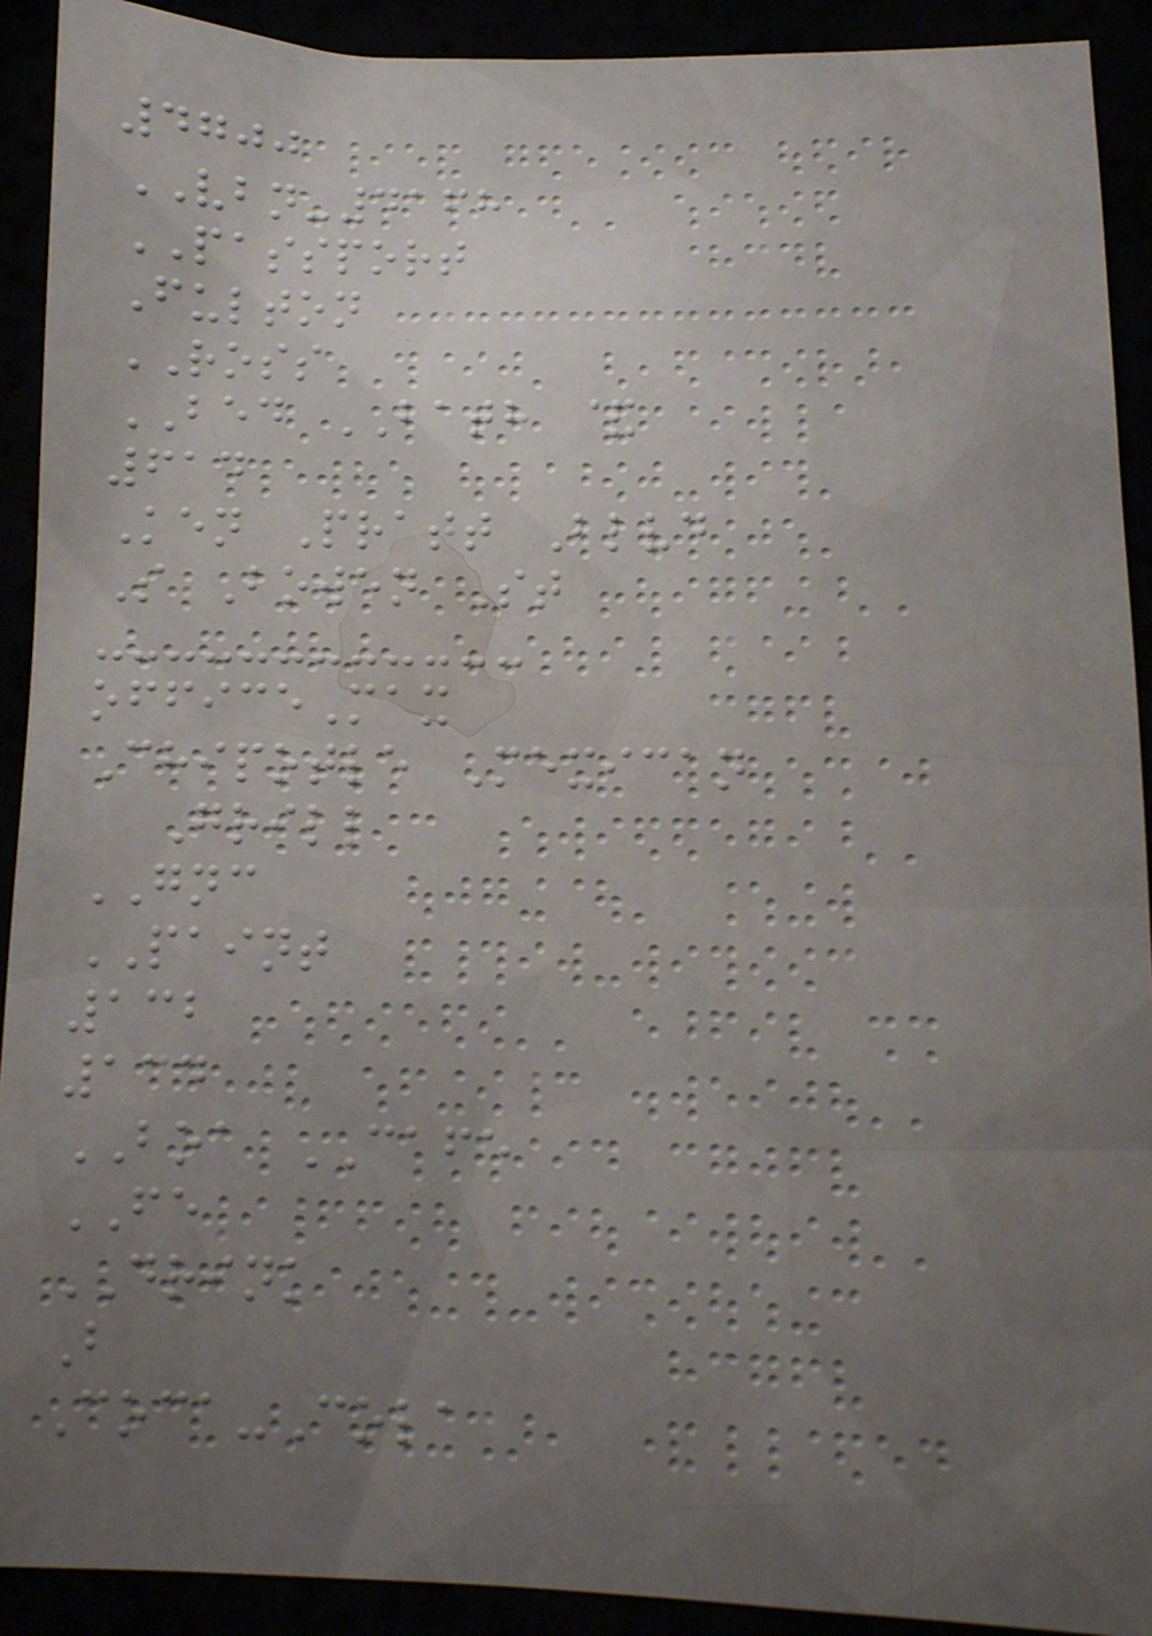4700
VBN-4168
PASSPORT
Fulton
ROSS
BED BATH &
614
Ken Pratt Blvd
S Bowen St
officeMax
Chipotle Mexican
Grill
GNC
PAINT
132
134
BOA CAFE
FE
DRINK
B
Coca-Cola
